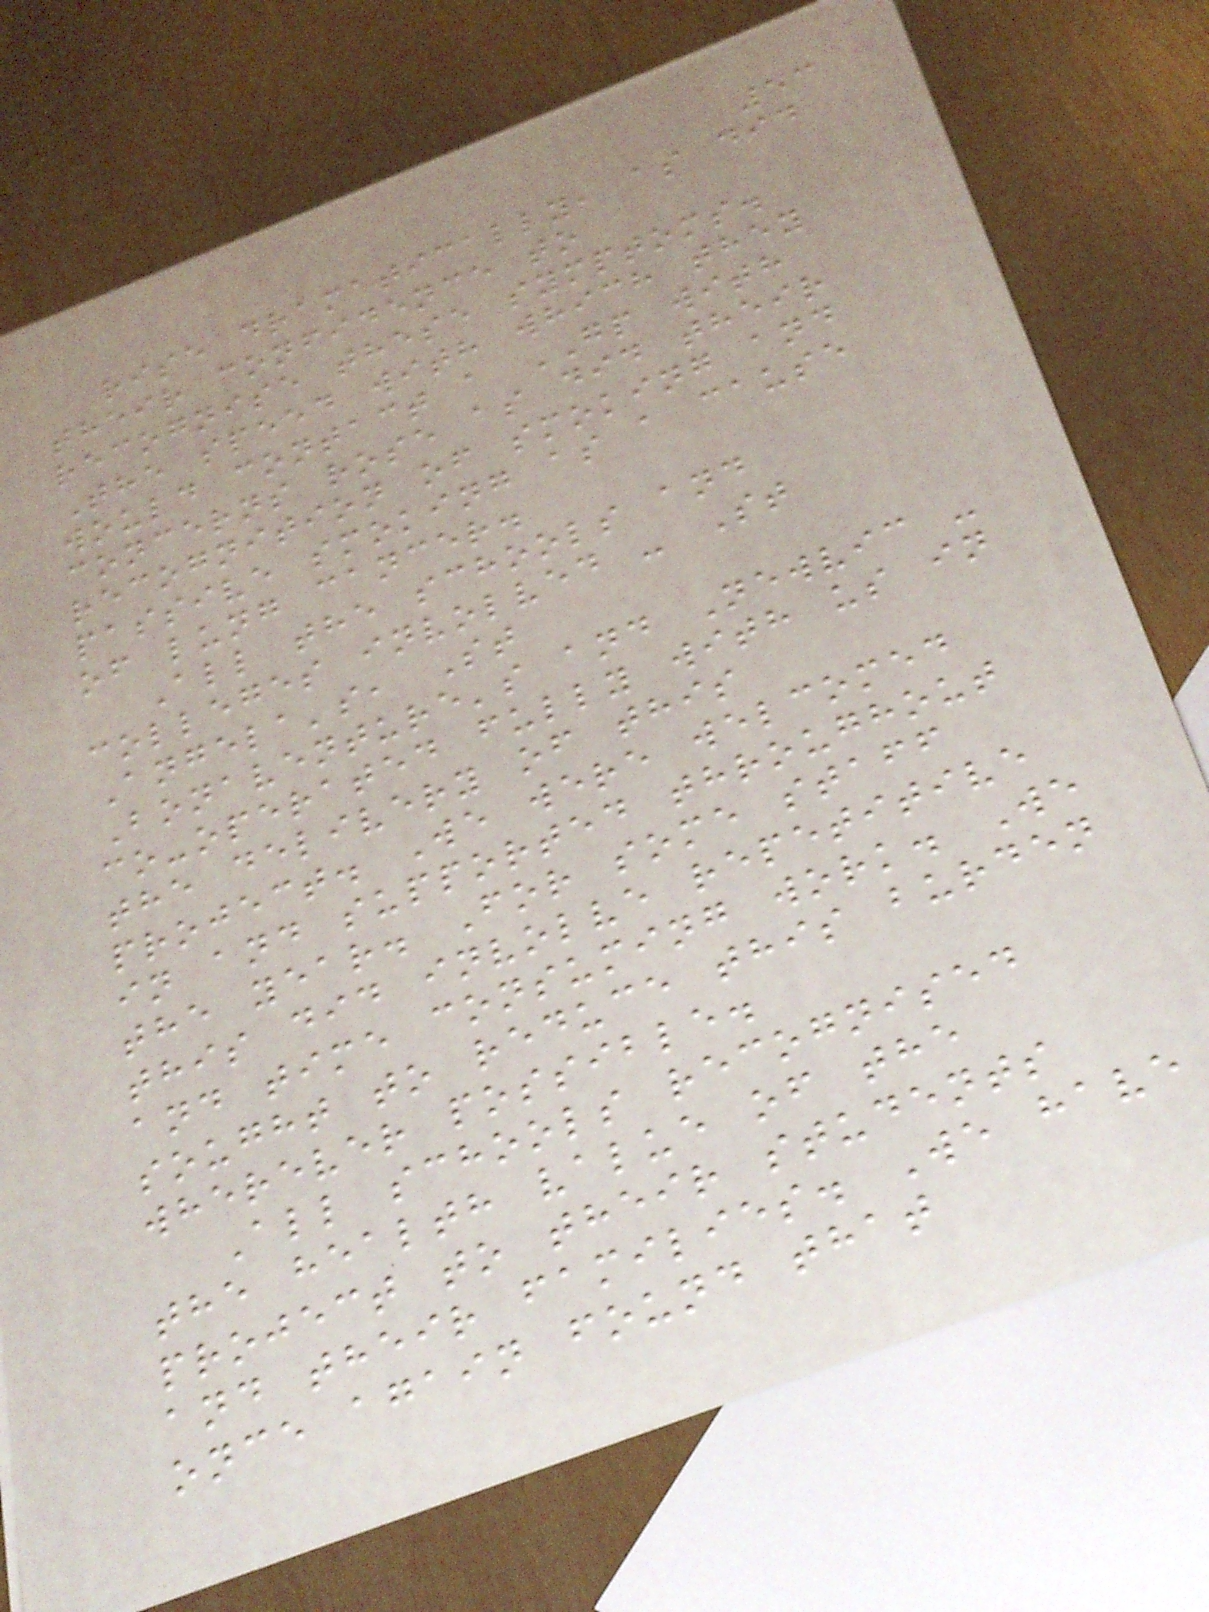53
rise dramatically, as did
their confidence to
recognise these symptoms.
The speed with which they
would contact a GP with
concerns rose as did their
recognition of smoking and
passive smoking as a cause
of lung cancer.
All the schools and
colleges involved - St
Angela's, St
Bonaventure's and Newvic -
co-operated fully with us in
the delivery of this
project. We were welcomed
in and supported throughout
the year. For some staff
this did involve repetitive
and time consuming work. We
sought to reduce this burden
wherever possible.
All schools recognised
the health value of the
project to their students
and their families. We have
once again found that
